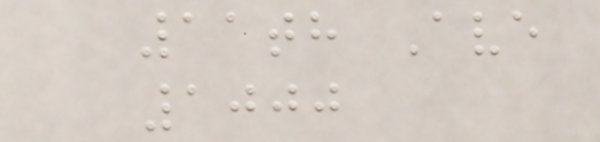11th Ave
1000
